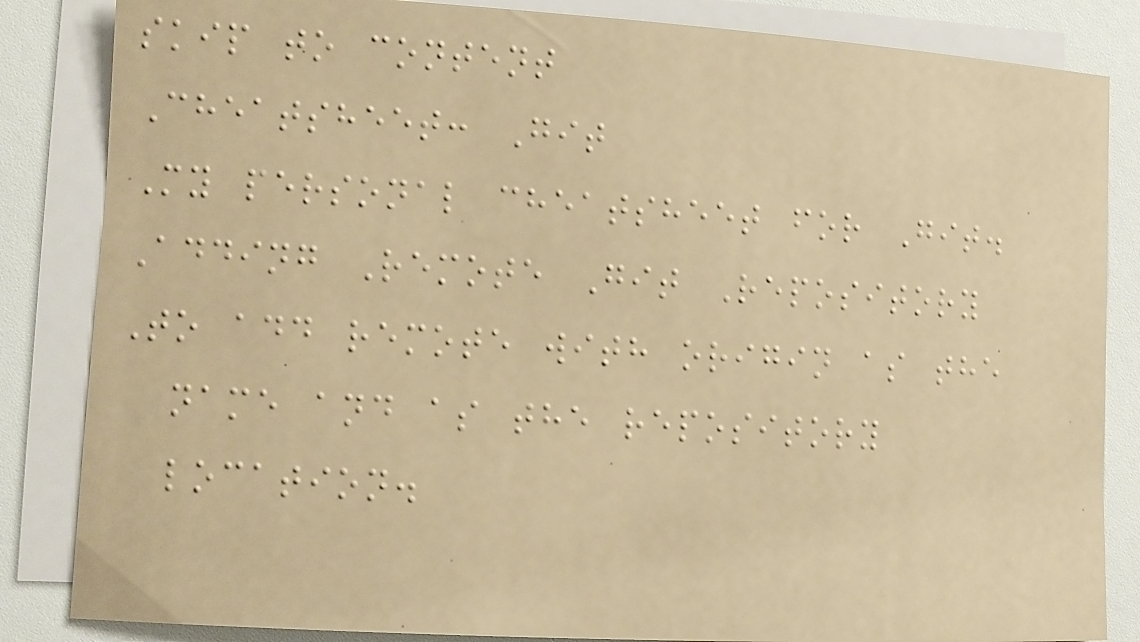skip to content
Cheatsheet: Git
My personal cheatsheet for Git.
Adding Remote Git Repository
To add remote with origin as the
name and as the repository
location.
